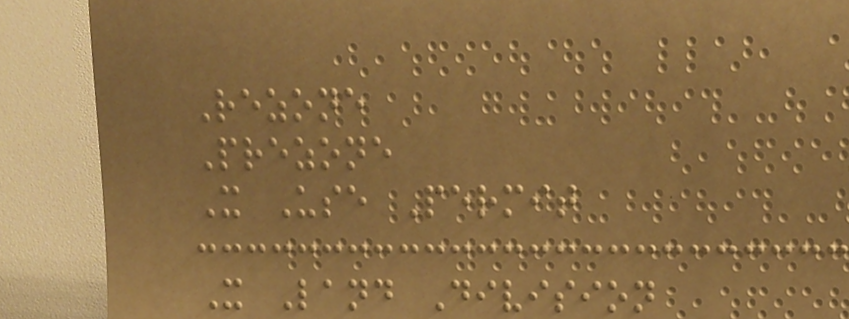Rezone
Prezone
X Use Permit
X Land Division
